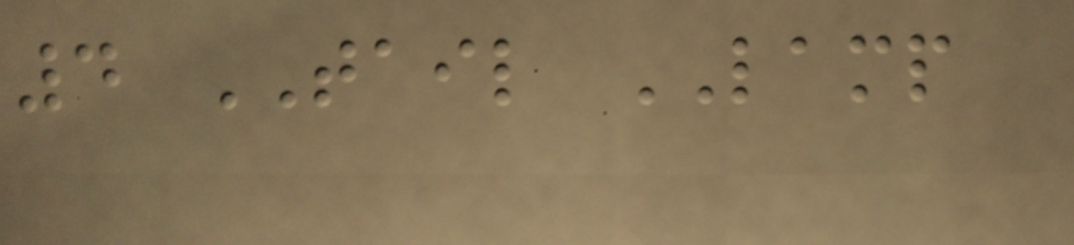4 TAIL LAMP
